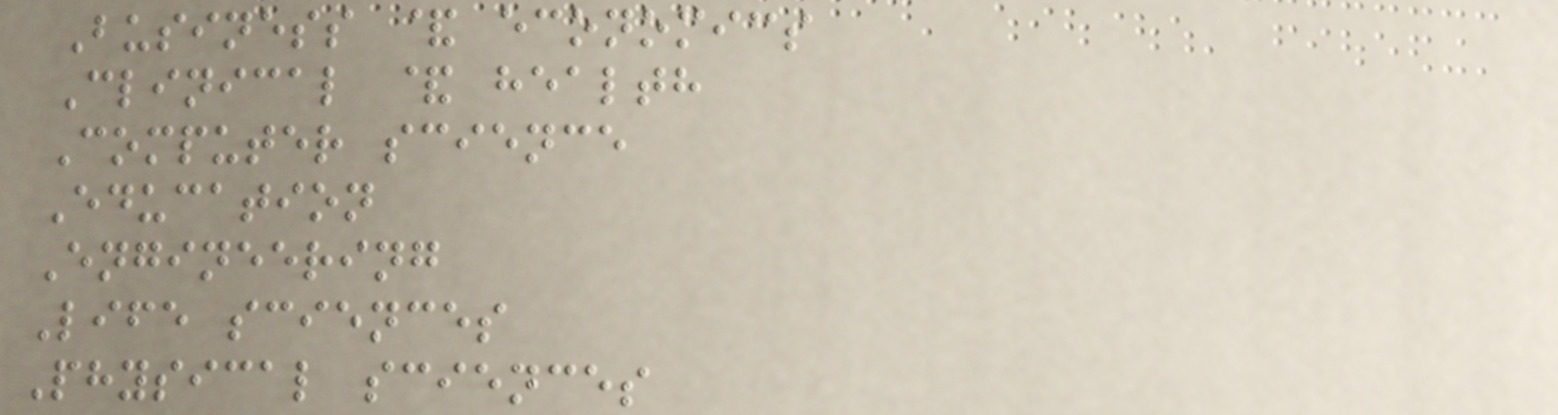Business & economics
Clinical & health
Computer science
Education
Engineering
Life sciences
Physical sciences
